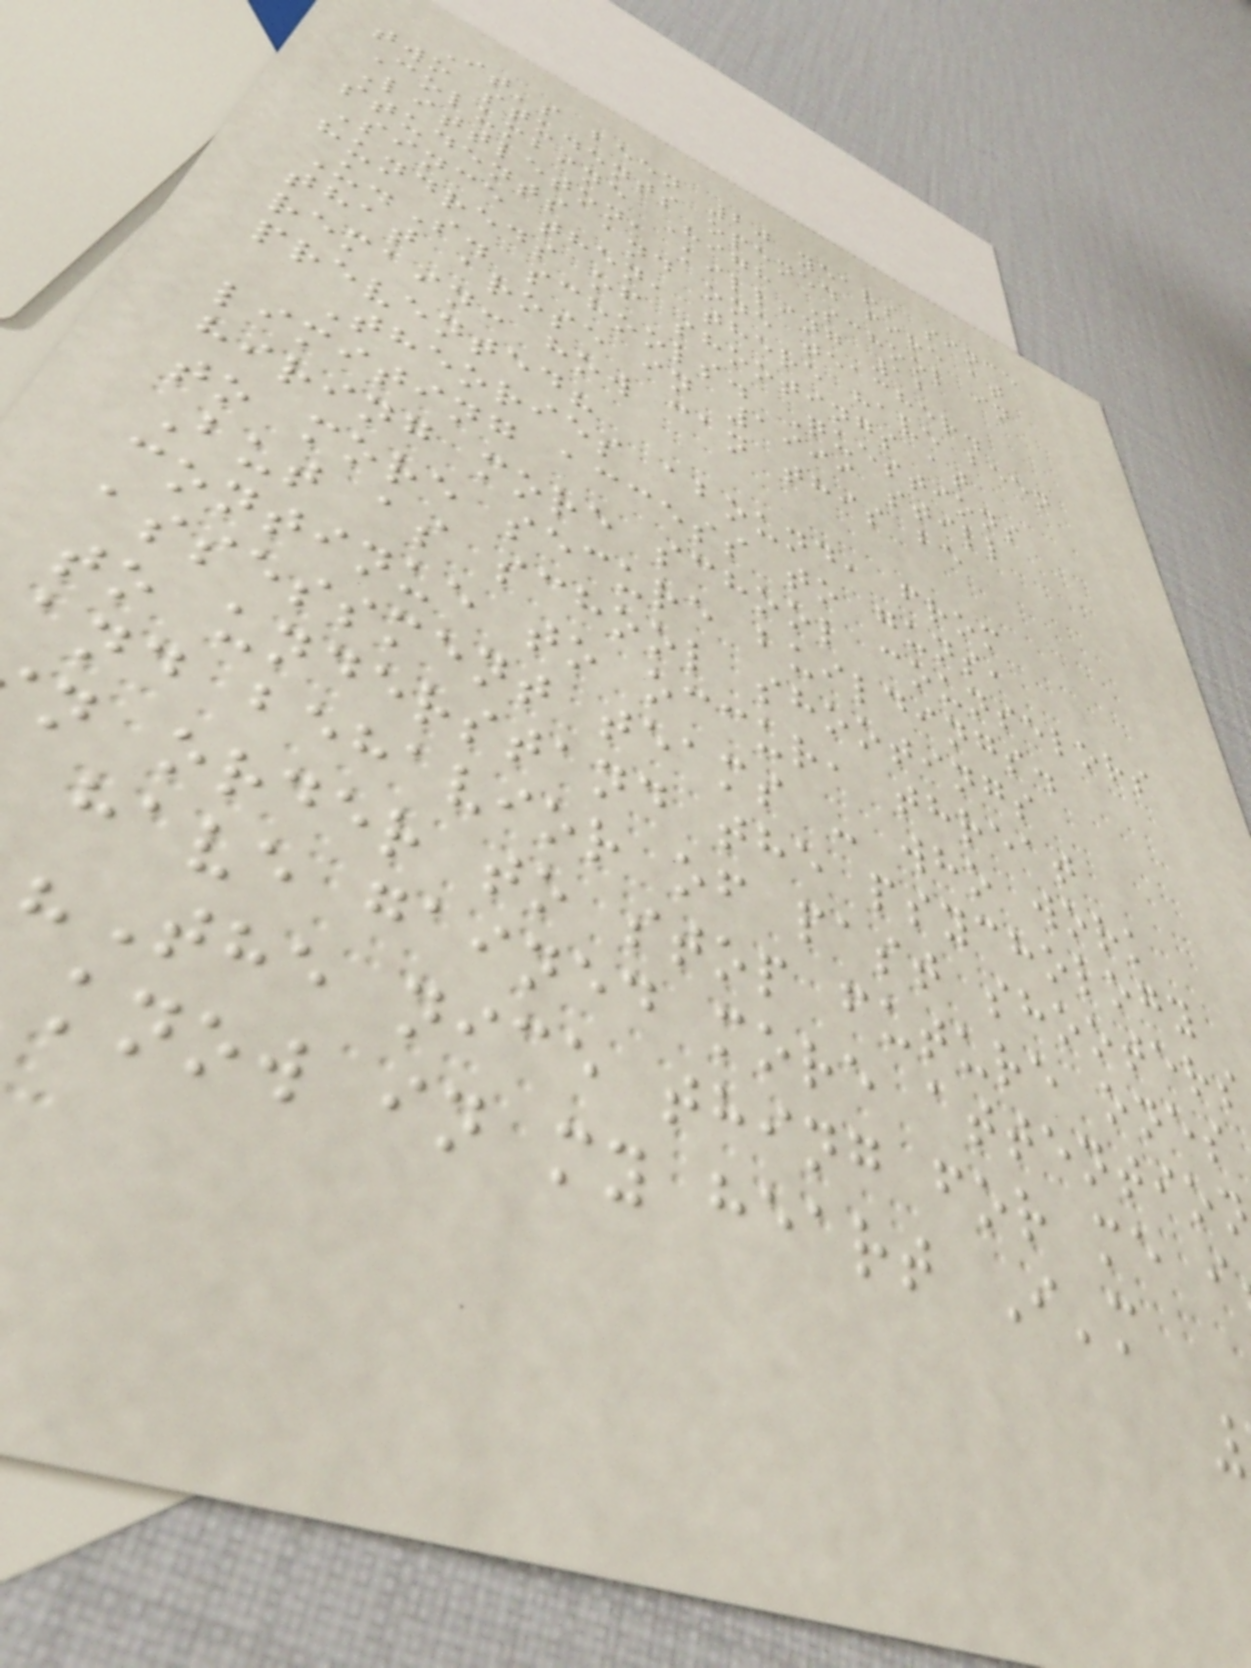It's been 20 years since
two students opened fire at
Columbine High School in
Littleton, killing 12
students and one teacher.
Since then, there have been
hundreds of shootings at
U.S. schools. Questions
that arose in 1999 still
remain: how can this be
prevented?
Theories abound, from
limiting access to guns,
hiring more school counselors
to more secure buildings.
But as school shootings
continue to occur, threat
assessment teams - who work
to understand the psychology
and behavior of past shooters
n order to stop future ones
have gained more attentio
"The nice thing for me i
know in my heart I'm
